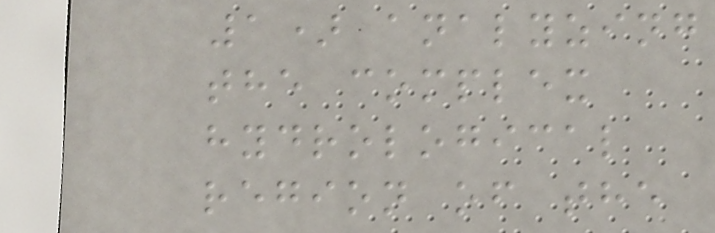1) analyzing
the complex
hydrological
region of the
